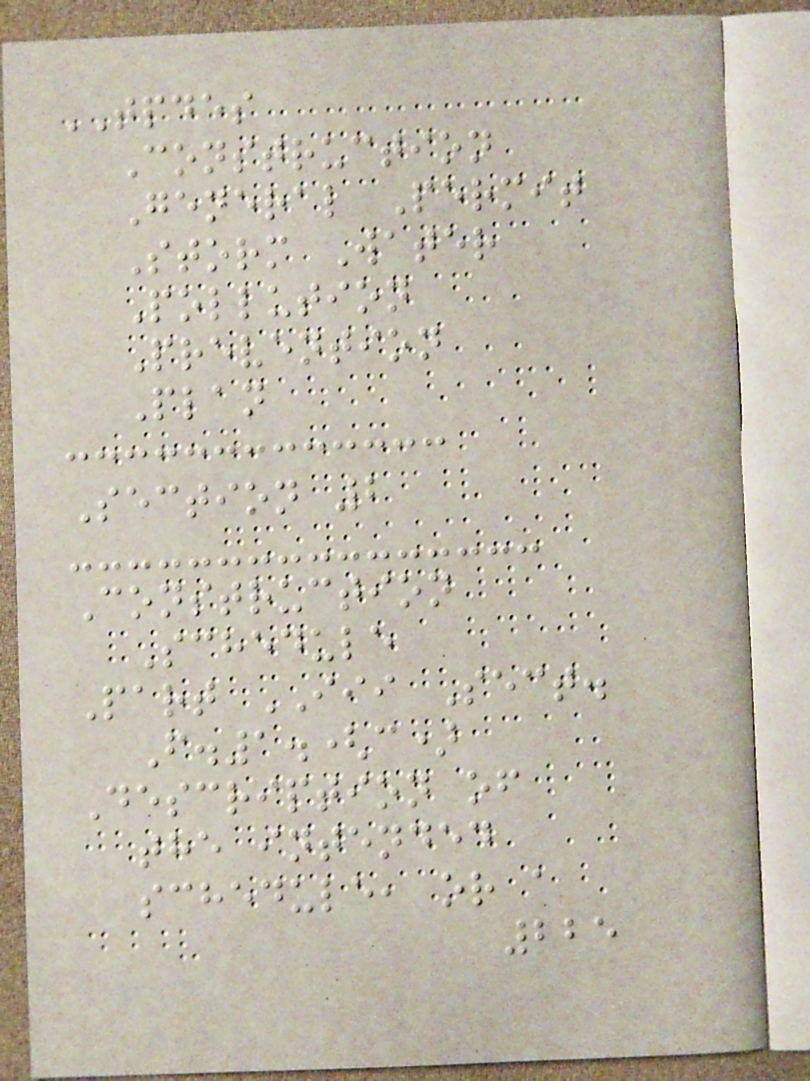TPDES
Construction
General Permit
Storm Water
Pollution
Prevention
Plan
Section 2
Construction
Schedule
Part III Sect.
F.1.(c)
Description of
the intended
schedule, or a
225
